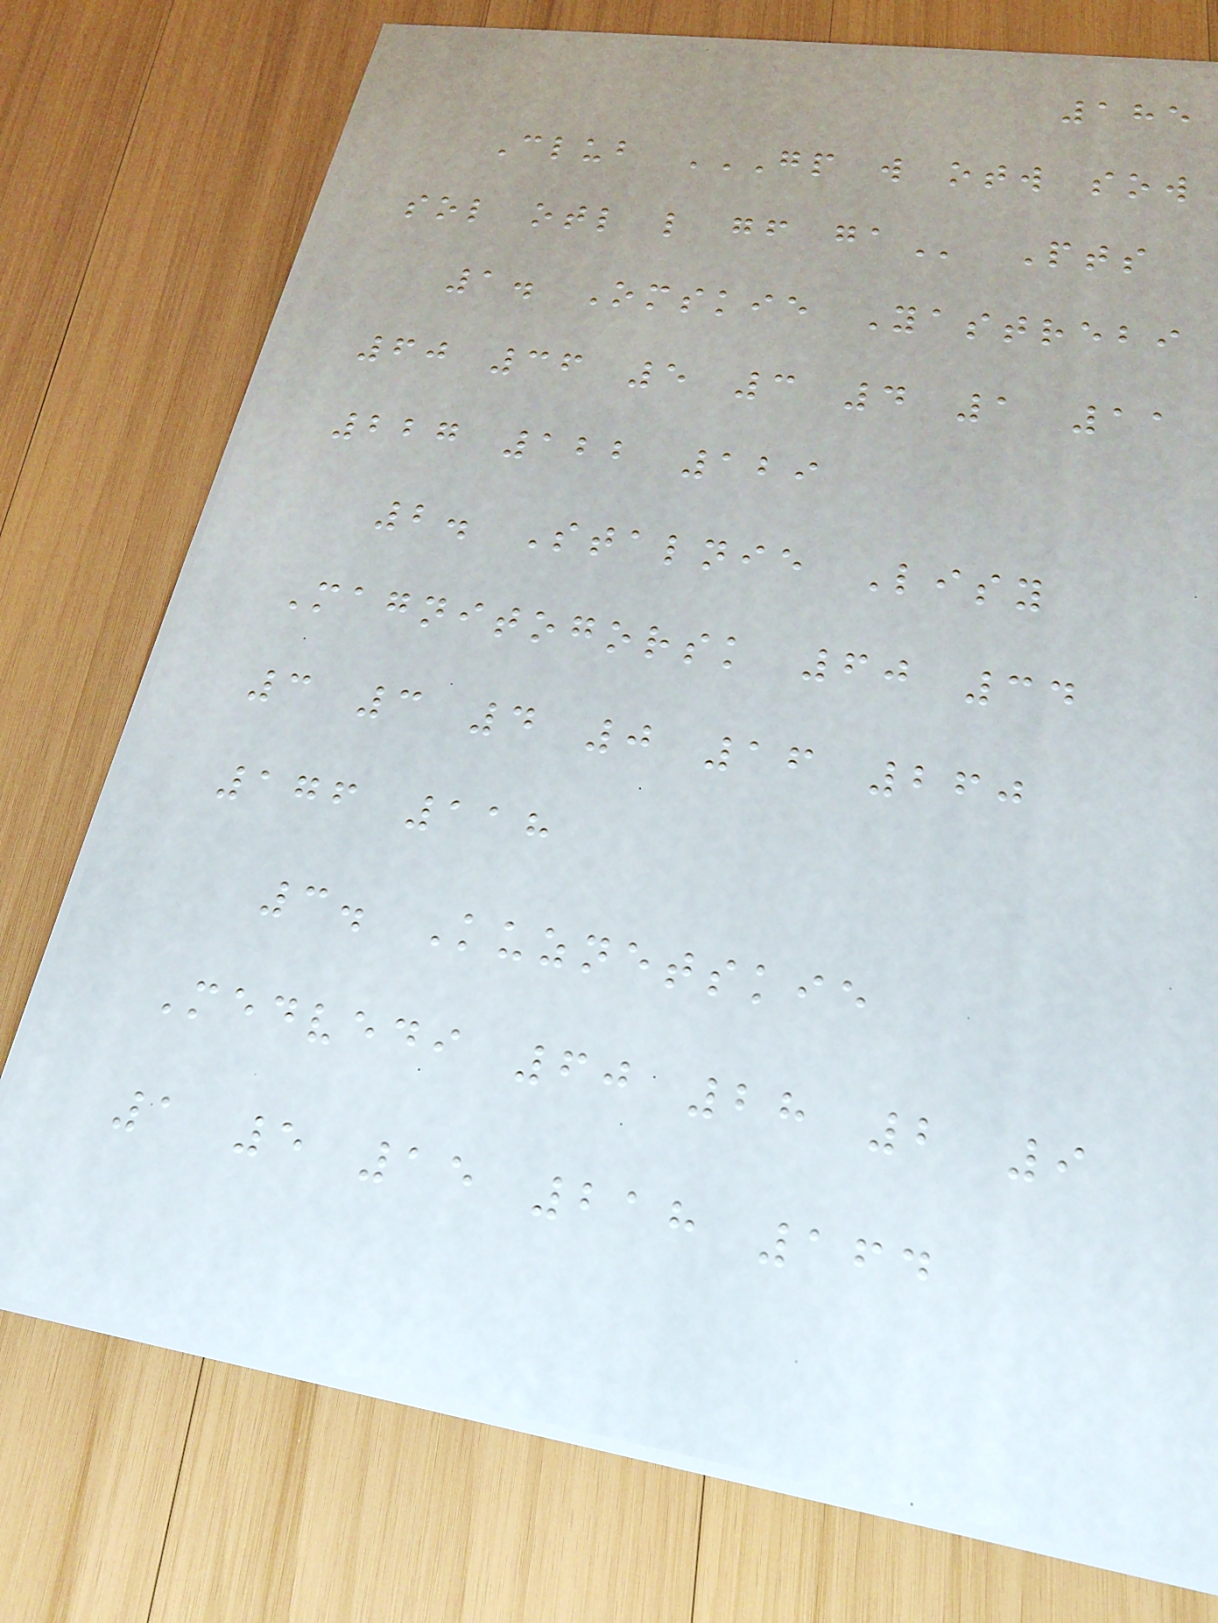185
Club GP W OTW SOW
SOL OTL L GF GA Pts
1. Omskie Yastrebi
60 36 5 3 4 1 11
227 122 129
2. Stalnie Lisy
Magnitogorsk 60 34
3 3 4 0 16 260
176 118
3. Kuznetskie
Medvedi 60 28 2 9
1 5 15 218 164
